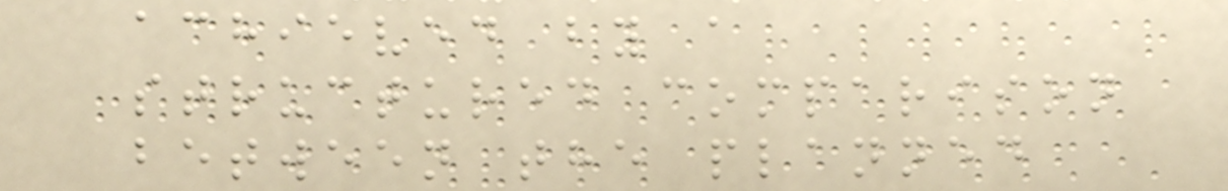achieved by a
structured comparison
between the planned
